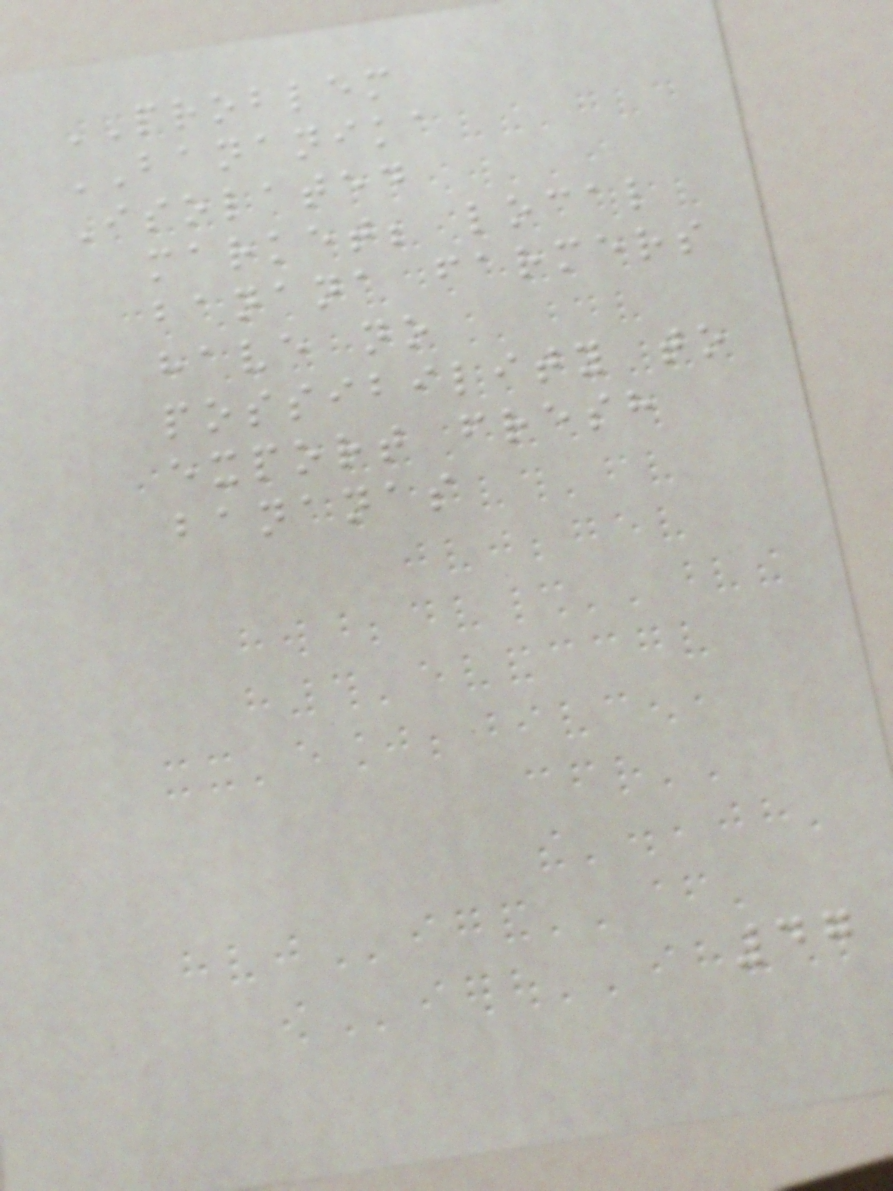PROBLEM
BANANIKA
Isolated
market; local
banana farmers
have no
possibility to
export fresh
bananas
47
